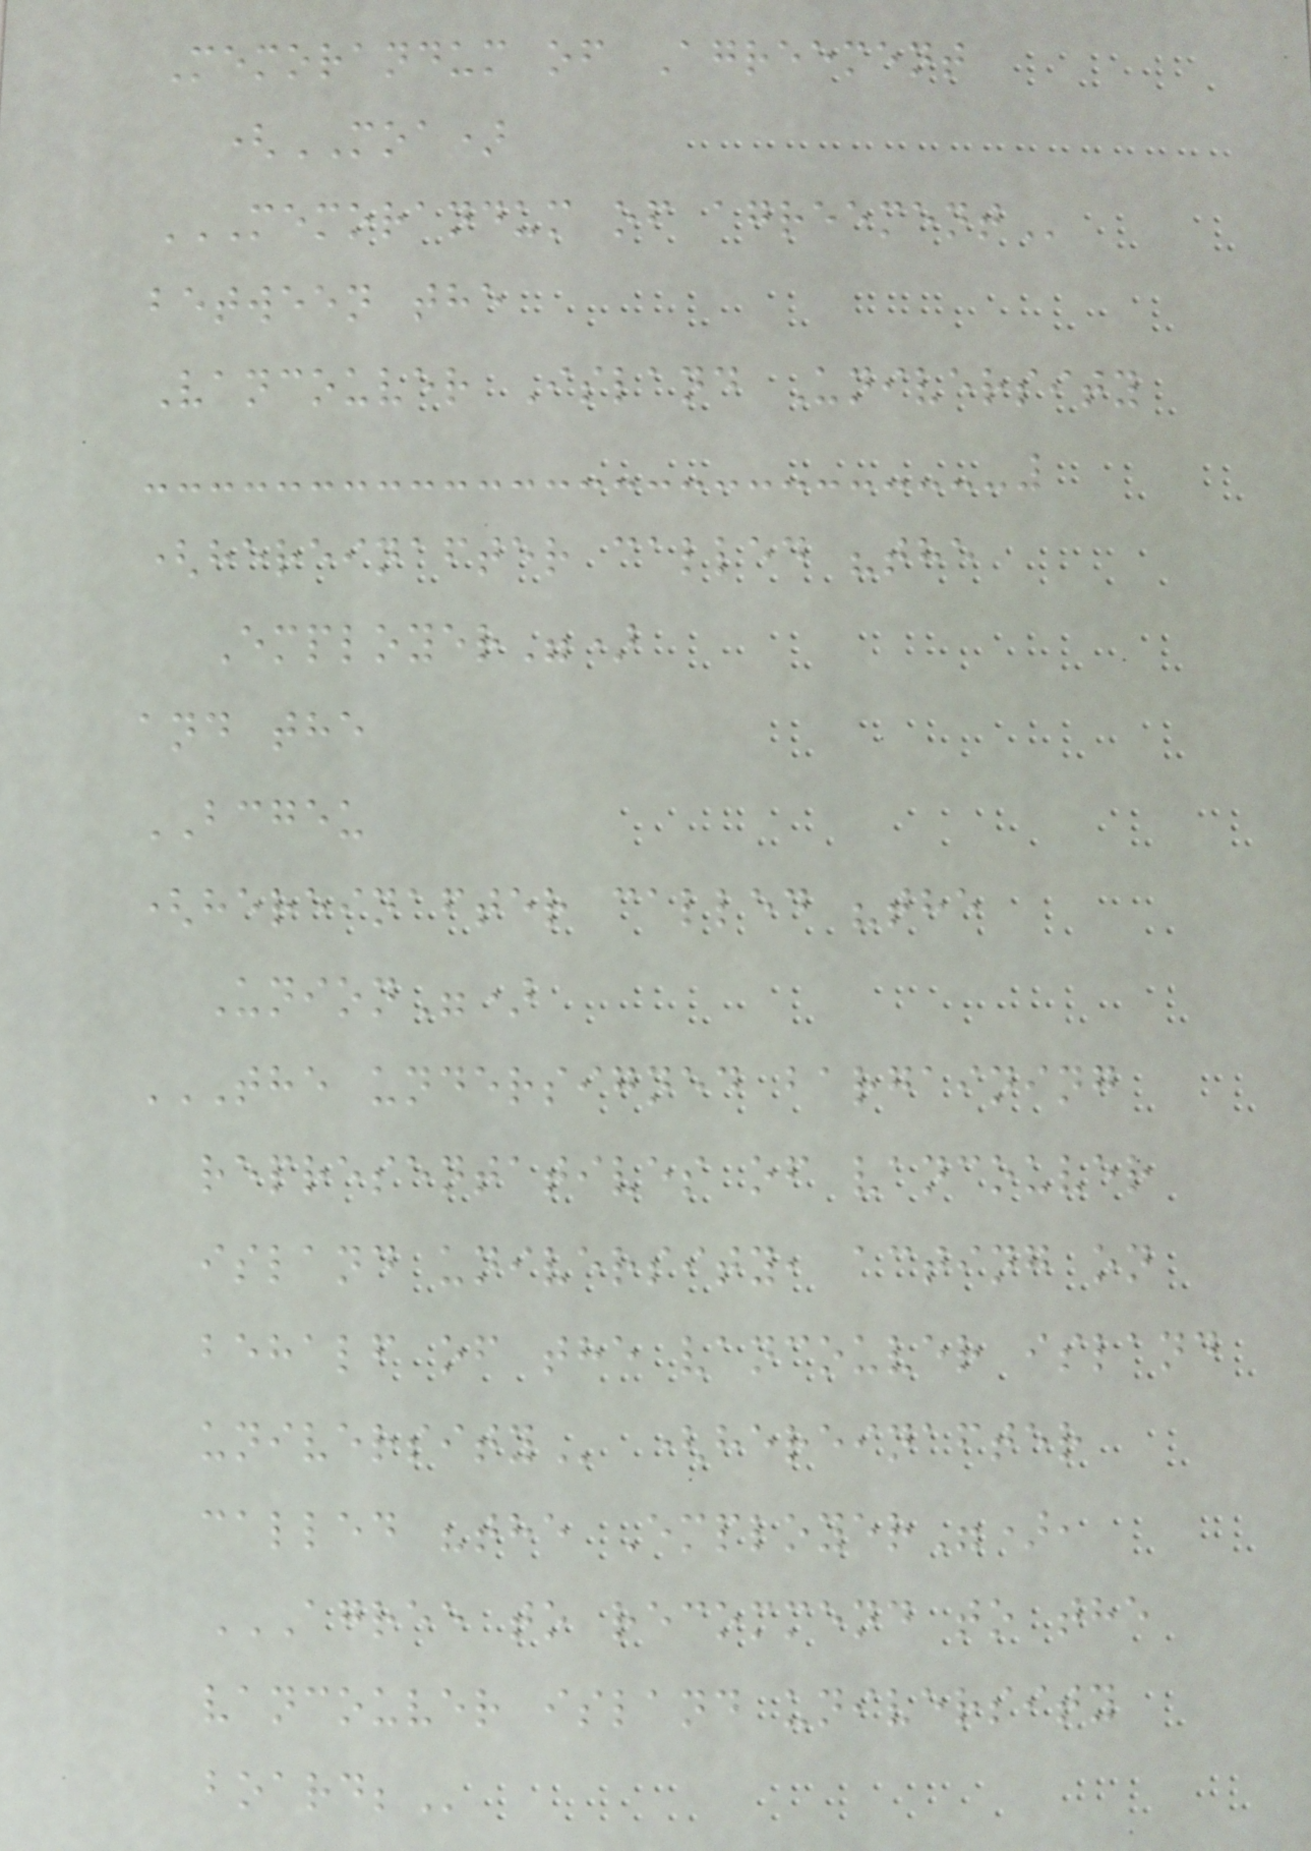Memorandum of Agreement
(MOA)
MEMORANDUM OF AGREEMENT
between the
Vancouver Island University
(hereinafter called "the
Employer")
and the
BCGEU
(hereinafter called "the
Union")
THE UNDERSIGNED BARGAINING
REPRESENTATIVES OF VANCOUVER
ISLAND UNIVERSITY, ACTING ON
BEHALF OF THE VANCOUVER ISLAND
UNIVERSITY (hereinafter
called "the Employer"),
AGREE TO RECOMMEND TO THE
VANCOUVER ISLAND UNIVERSITY
BOARD;
